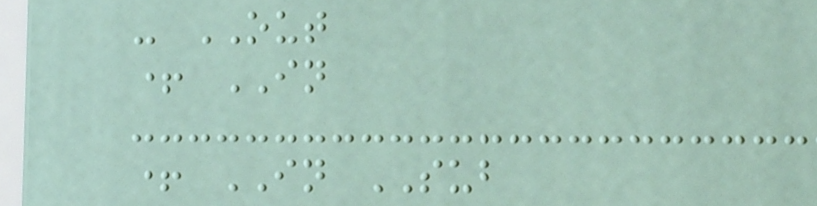- OUT
+ IN
+ IN SUB
